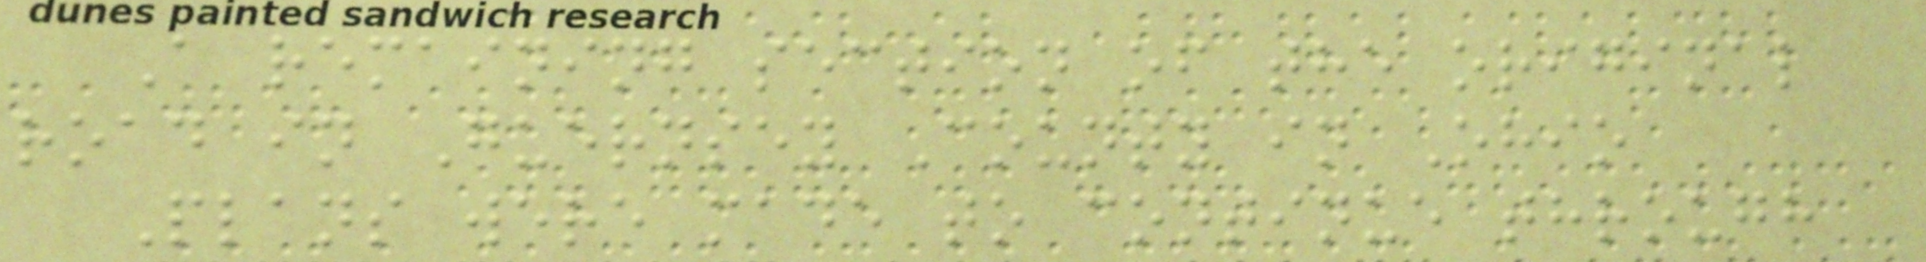A remaining section of the original
road in Guernsey County in Ohio
Plans were made to continue through
